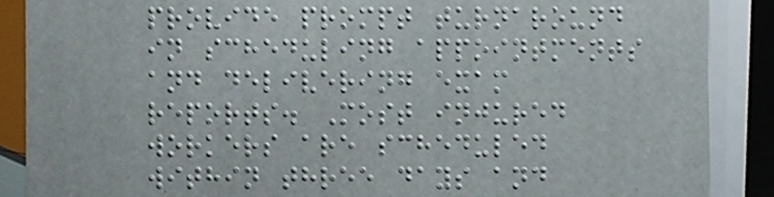provide prompt turnaround
in scheduling appointments
and delivering exam
reports. Most injured
workers are scheduled
within three days and
